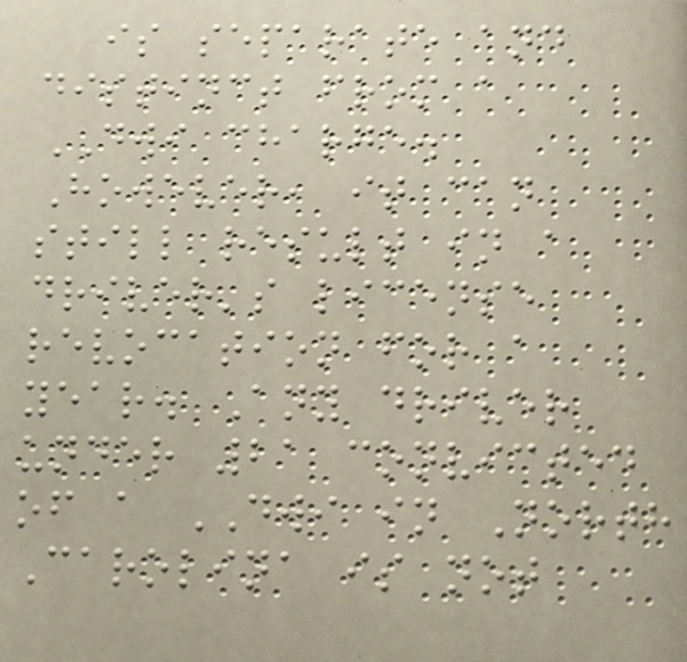is separate and
distinct from a
DWI charge.
However, it can
still result in a
driver's license
revocation for a
year. Any driver
under 21 convicted
of a DWI in North
Carolina is not
